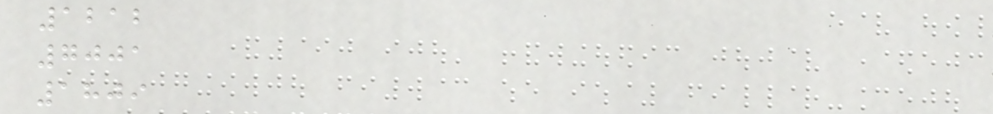1212
7001
1809
